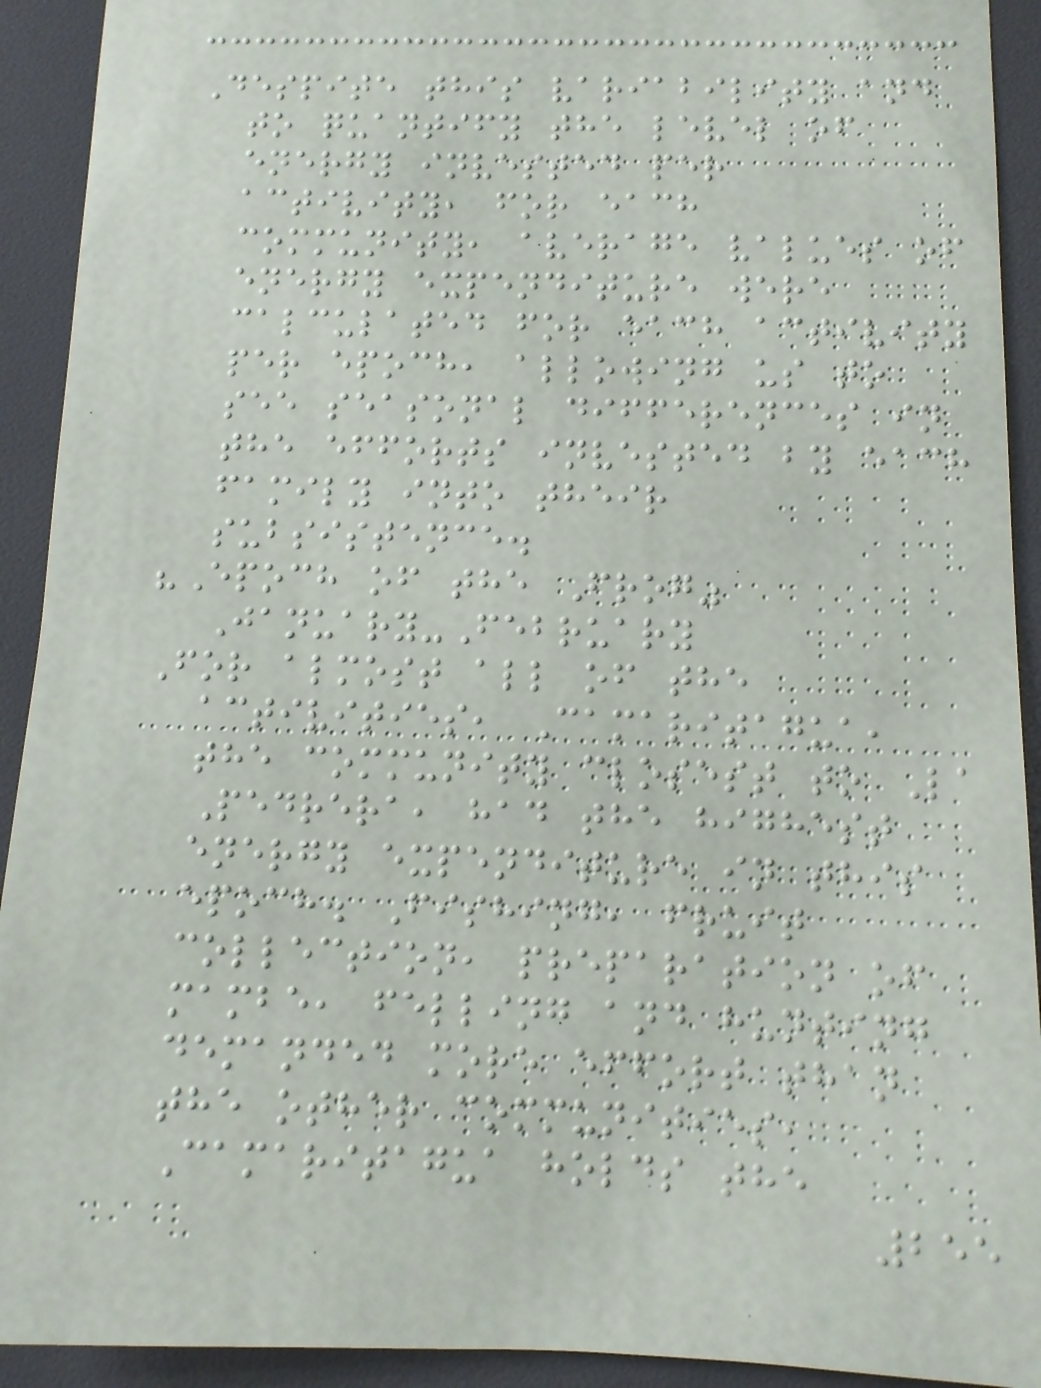Despite this variability and
to quantify the level of
energy invested per
activity, for each
community, average values of
energy expenditure were
calculated for each activity
per epoch, allowing us to
see seasonal differences in
the efforts invested by each
family into their
subsistence.
"Epoch of the Frog"
January-February
For almost all of the
activities, Camaritagua,
the community closest to La
Pedrera, had the highest
energy expenditure in this
epoch. Fishing, fruit
collection, preparation of
mambe, felling and hunting
demanded more effort than
the other communities,
Camaritagua holds the
255
